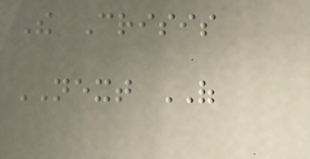The Crisis
NEXT OF
